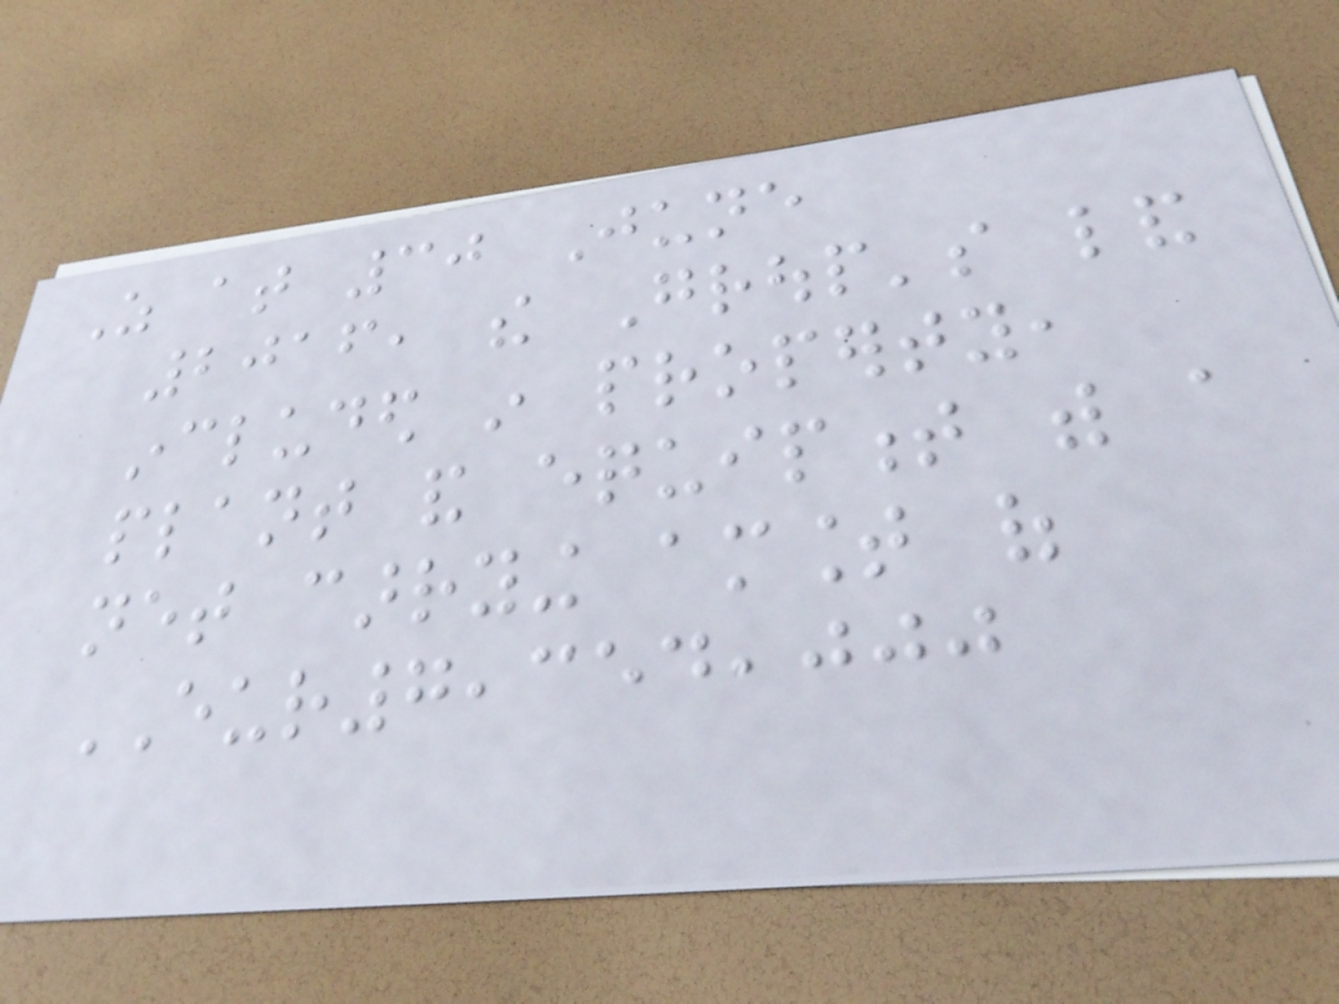As at 30 June
2016, the Group's land
included in property,
plant and equipment with a
net carrying amount of
EUR7,354,000
